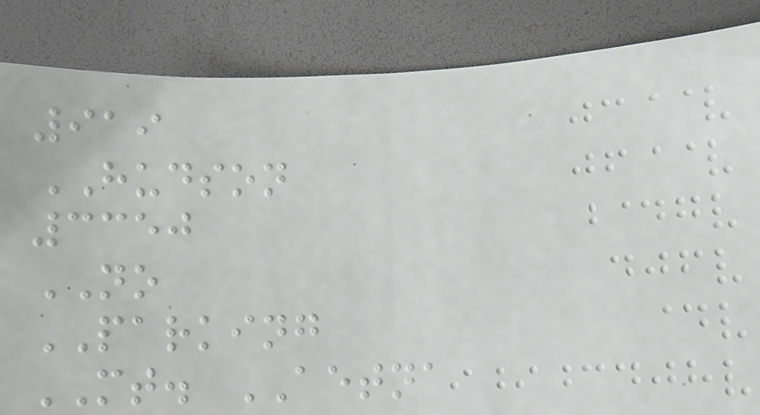919
HUDSON
3350
NO
PARKING
MT. AETNA
